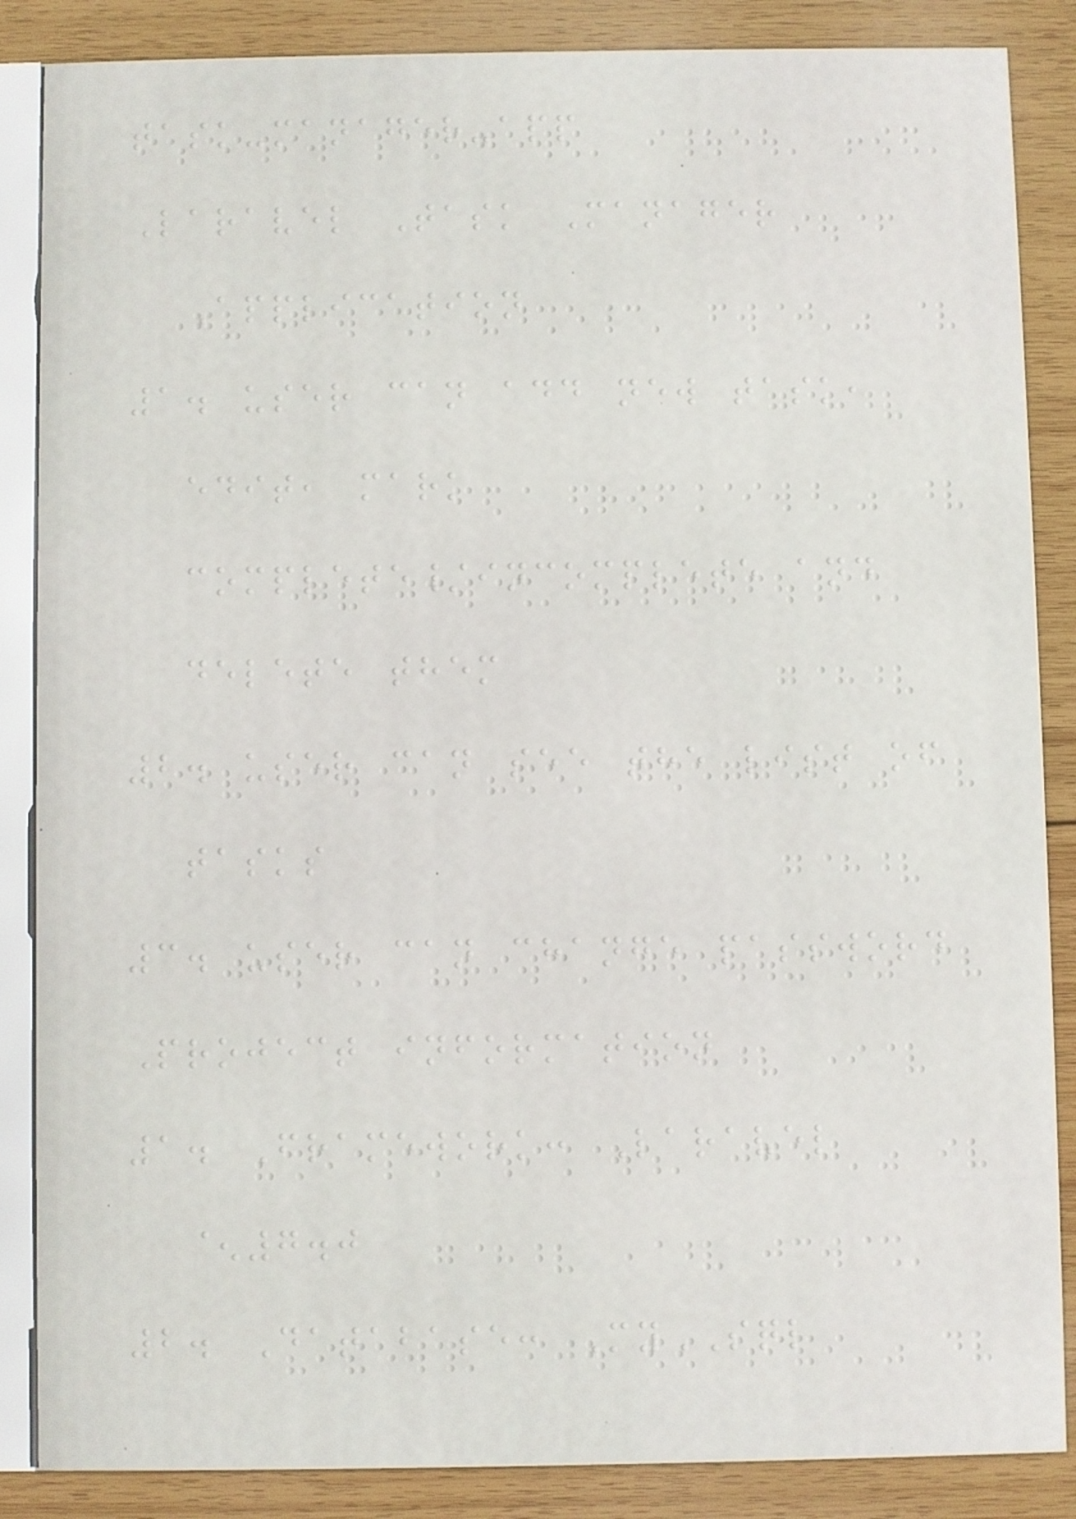task-manager-app
Laravel Task Manager
Application
1. user can add new task,
edit, mark
complete/incomplete and
delete them
2. user can see the list of
tasks
3. user can change password
Project information
1. Framework: Laravel
^7.0
2. Database: MySQL
